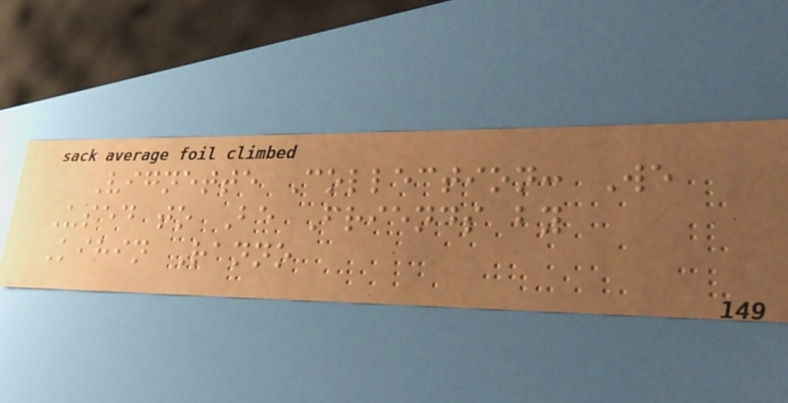Vignette Collection: We
Used to Be Friends by
Kihin Ranno
